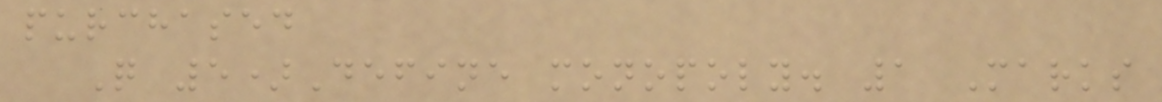purchased
Q 5)Define monopoly. 1 Marks
